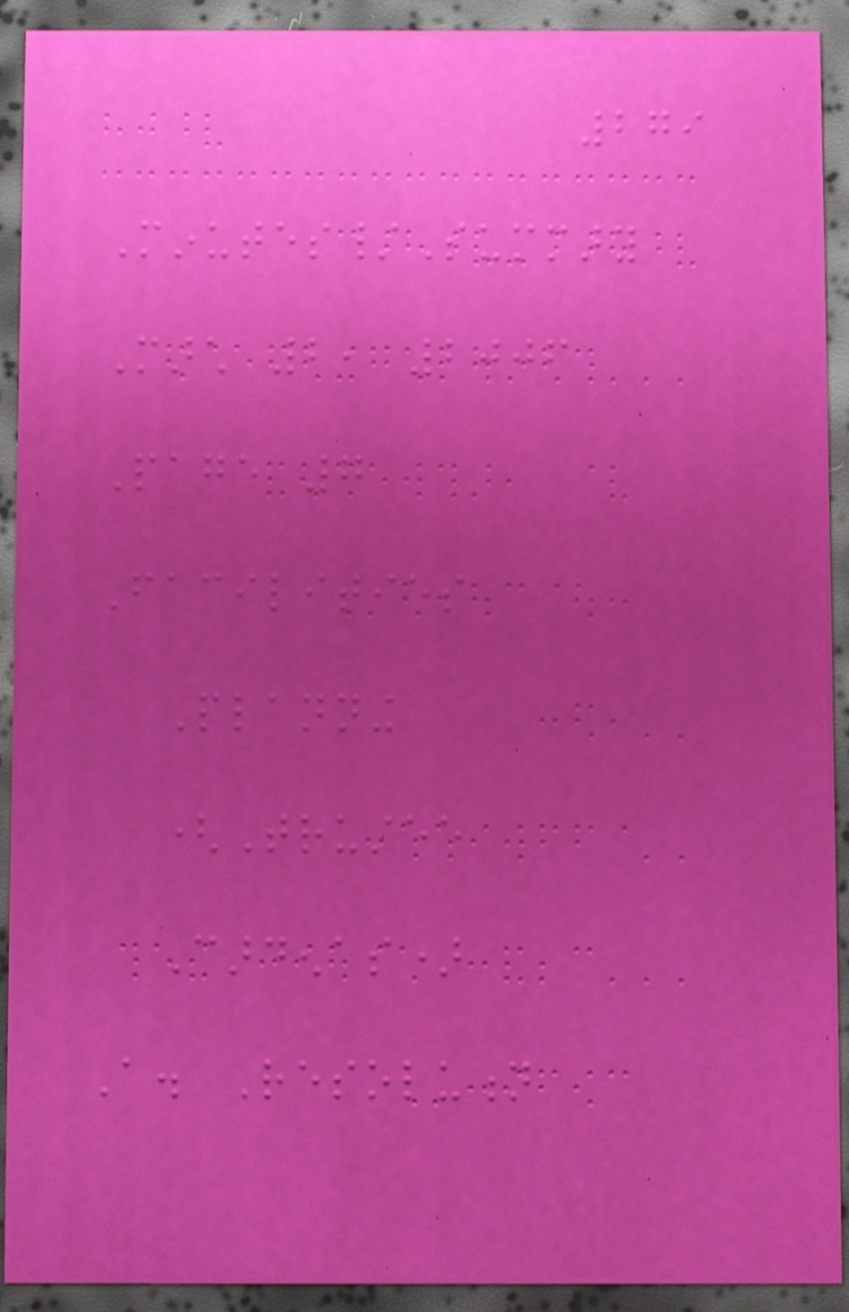279
Minutes/Summary
March 2, 2006
Page 7
Facilities
Planning
(Trustee
Cardenas)
A. Resolution
